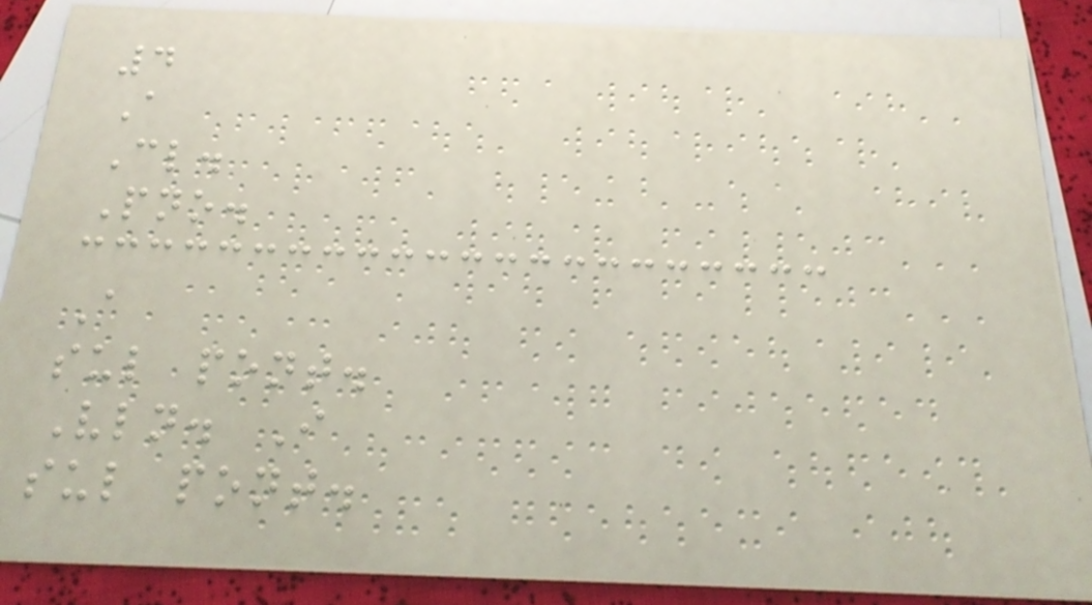4
A
Cl.
Pno.
A
sul pont.
Vln. I
sul pont.
